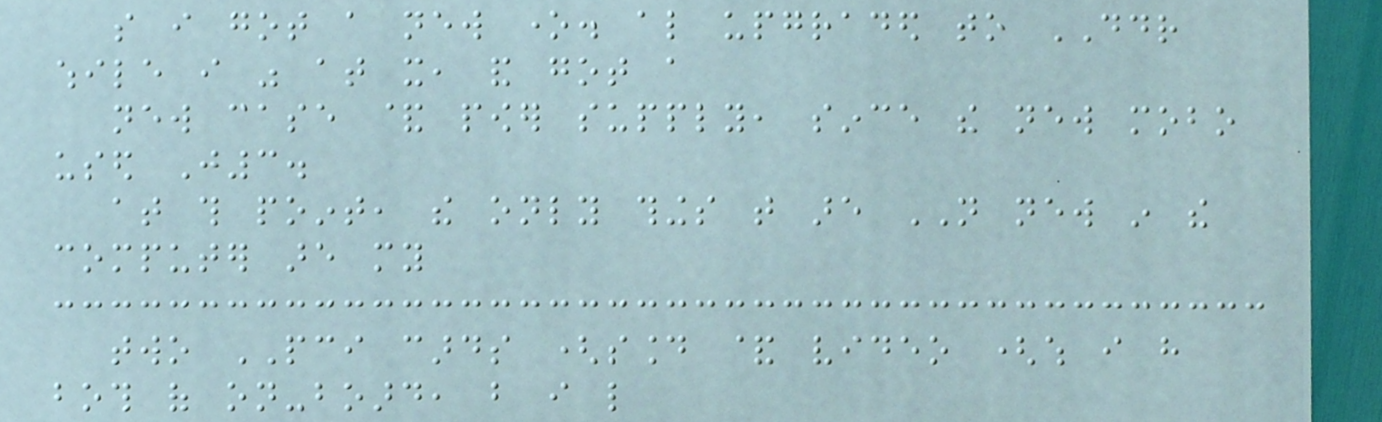so i got a new one. also upgraded to DDR
while i was at it, and got a
new case & power supply, since the new mobo
used J3.
at this point, the only things that are NOT new in the
computer are my
two PCI cards (sound & video (which i have
both of on-board, but i like
